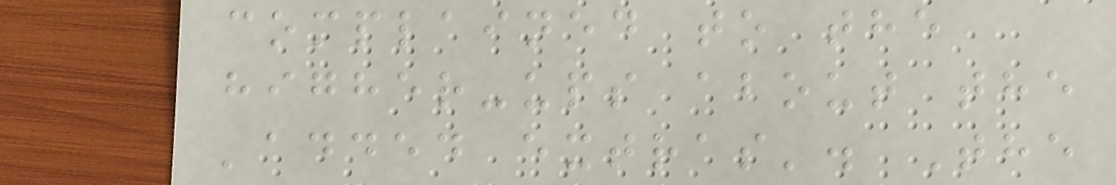complained to the
higher-ups about the
'added extras'. The
